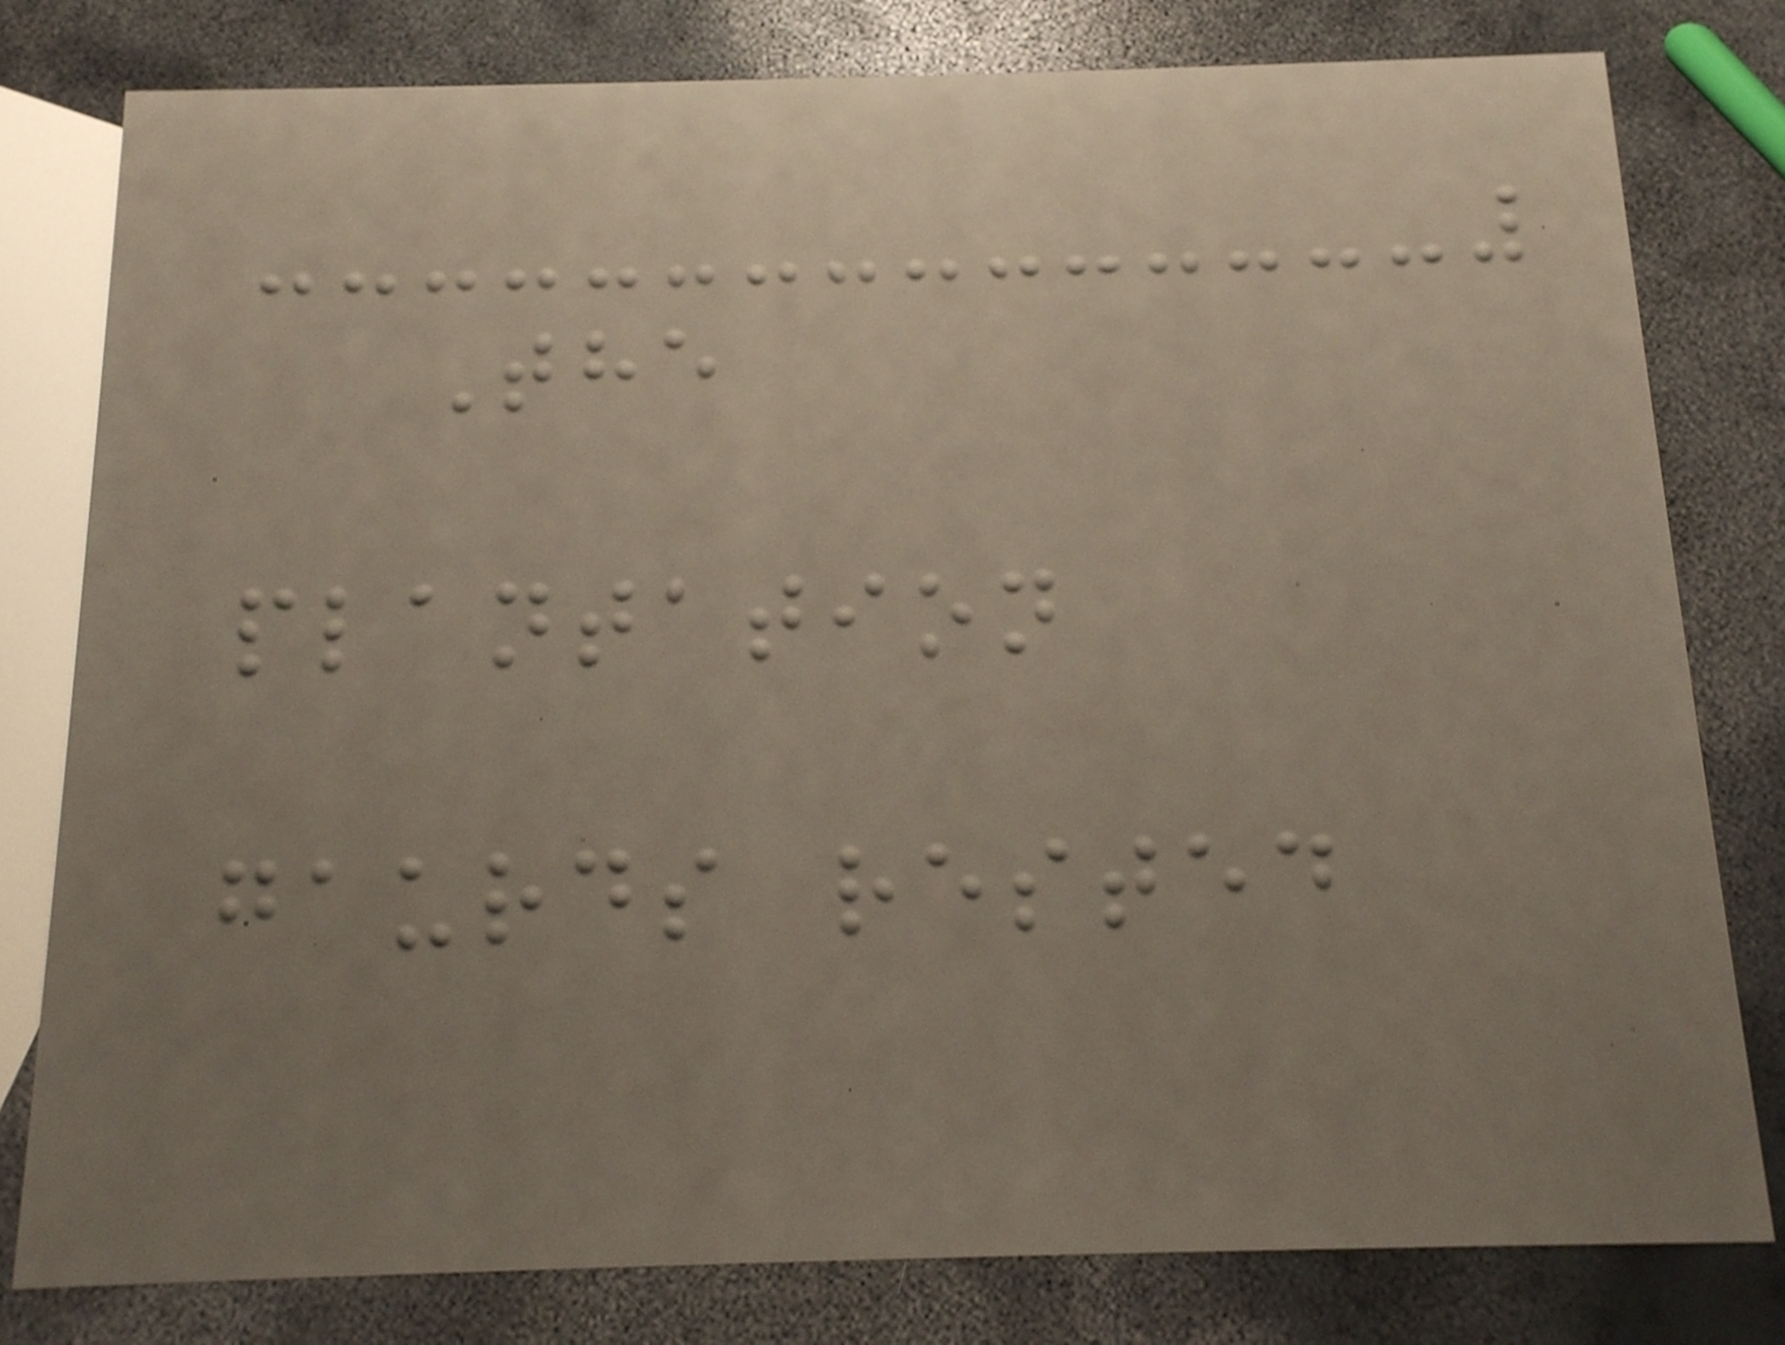The
plantation
gaurds rested
